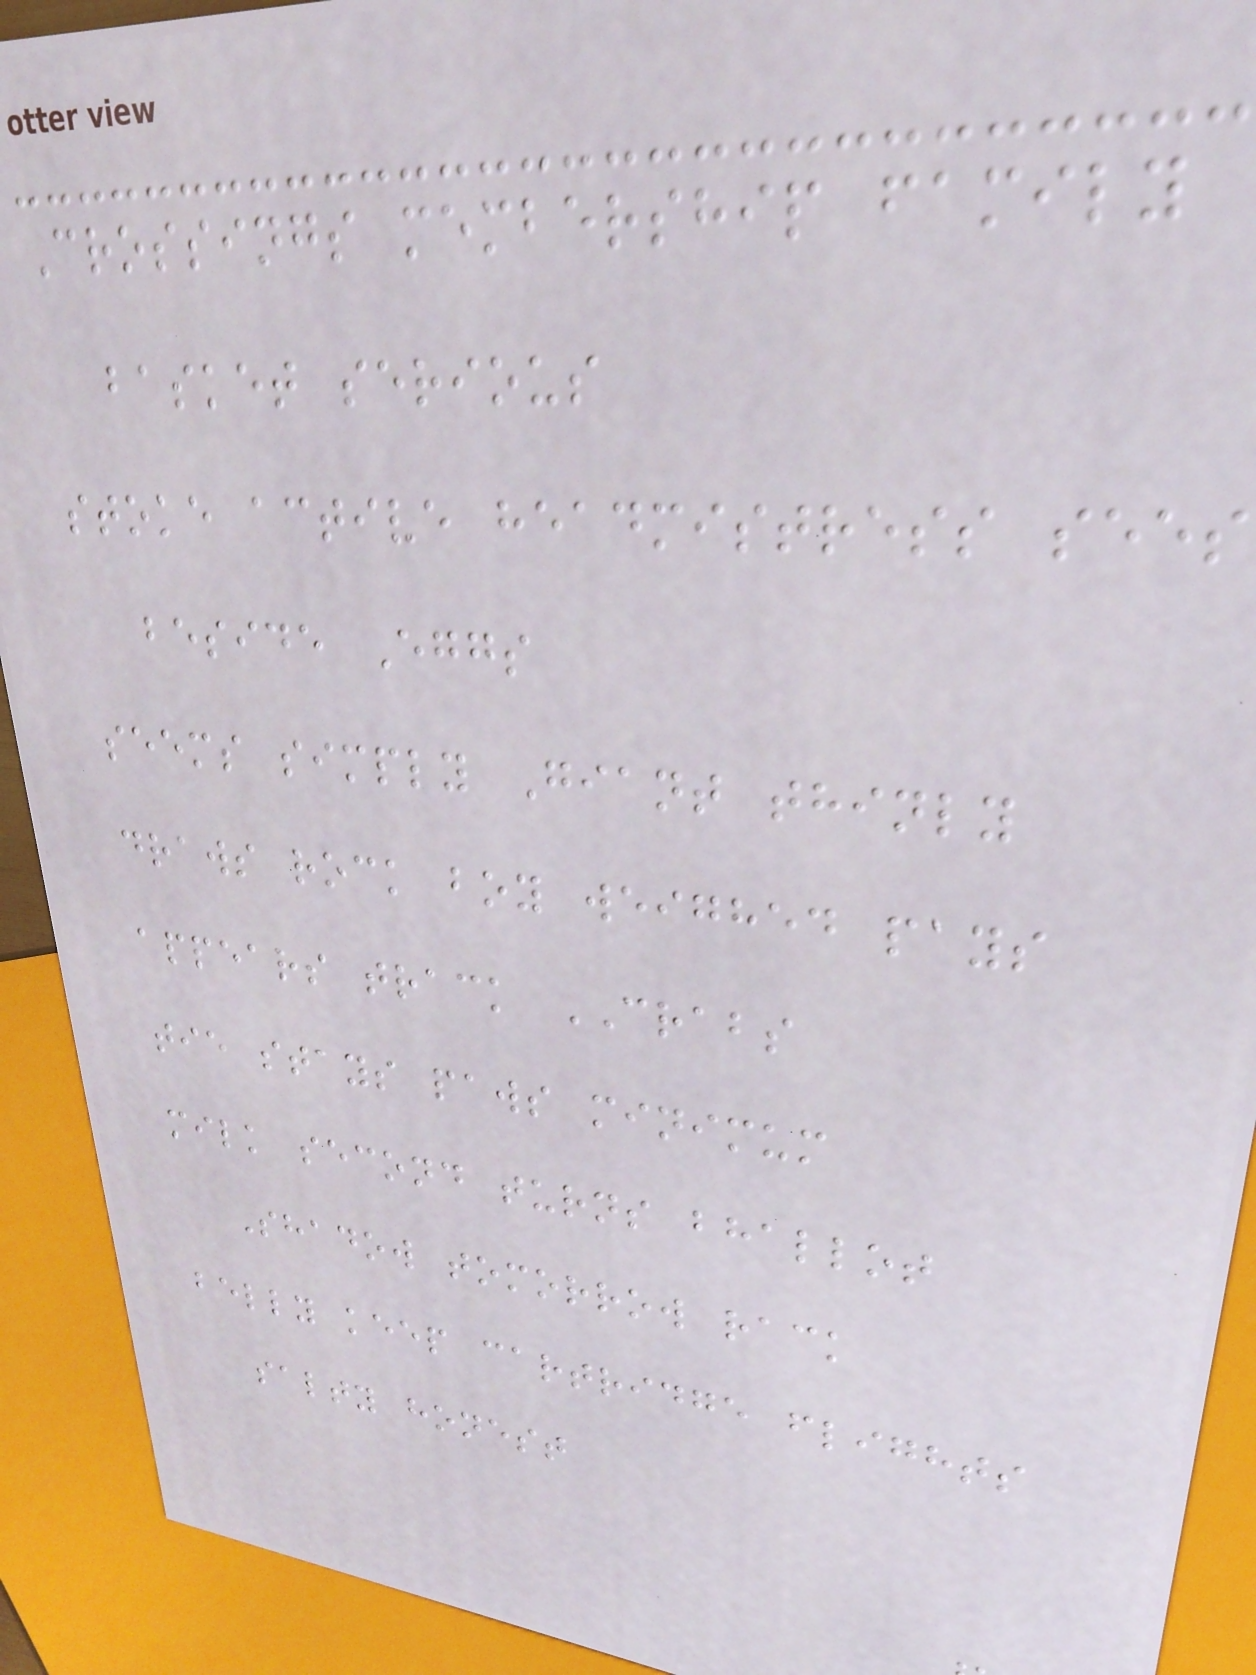Crossings membership family
basket serious
stoke active headmistress sees
beside Eggs
seems simply Giant thinly
draws rock boy weighed pays
appears track CRABS
tie stays paws minimum
milk second turns bhallot
Shadow tomorrow rack
belly keep cartridge flights
salty honest
